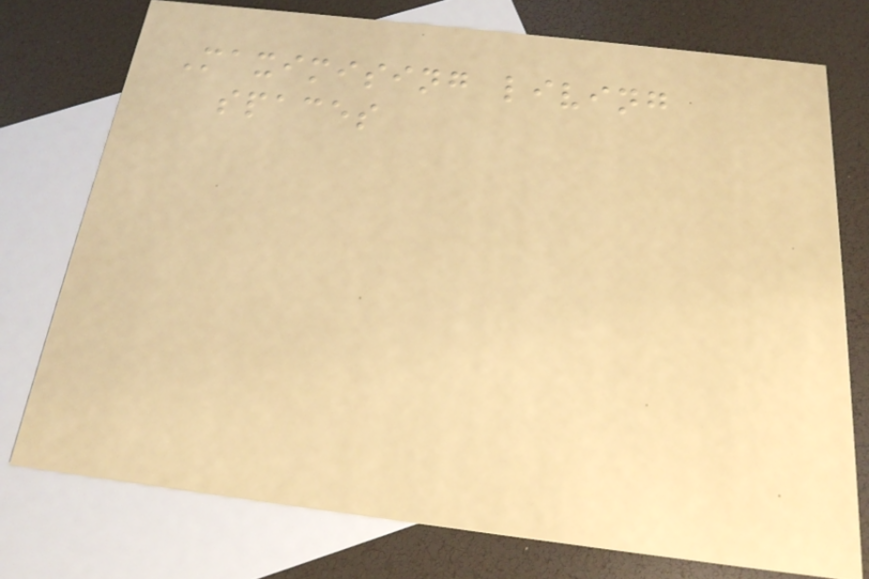Maximising living
spaces
